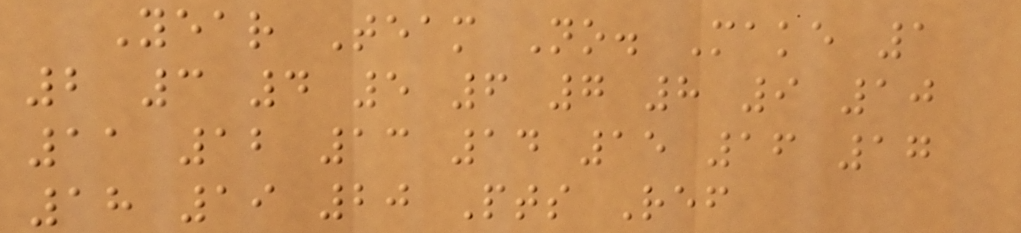Year Team No. Make 1
2 3 4 5 6 7 8 9 10
11 12 13 14 15 16 17
18 19 20 Pts Ref
